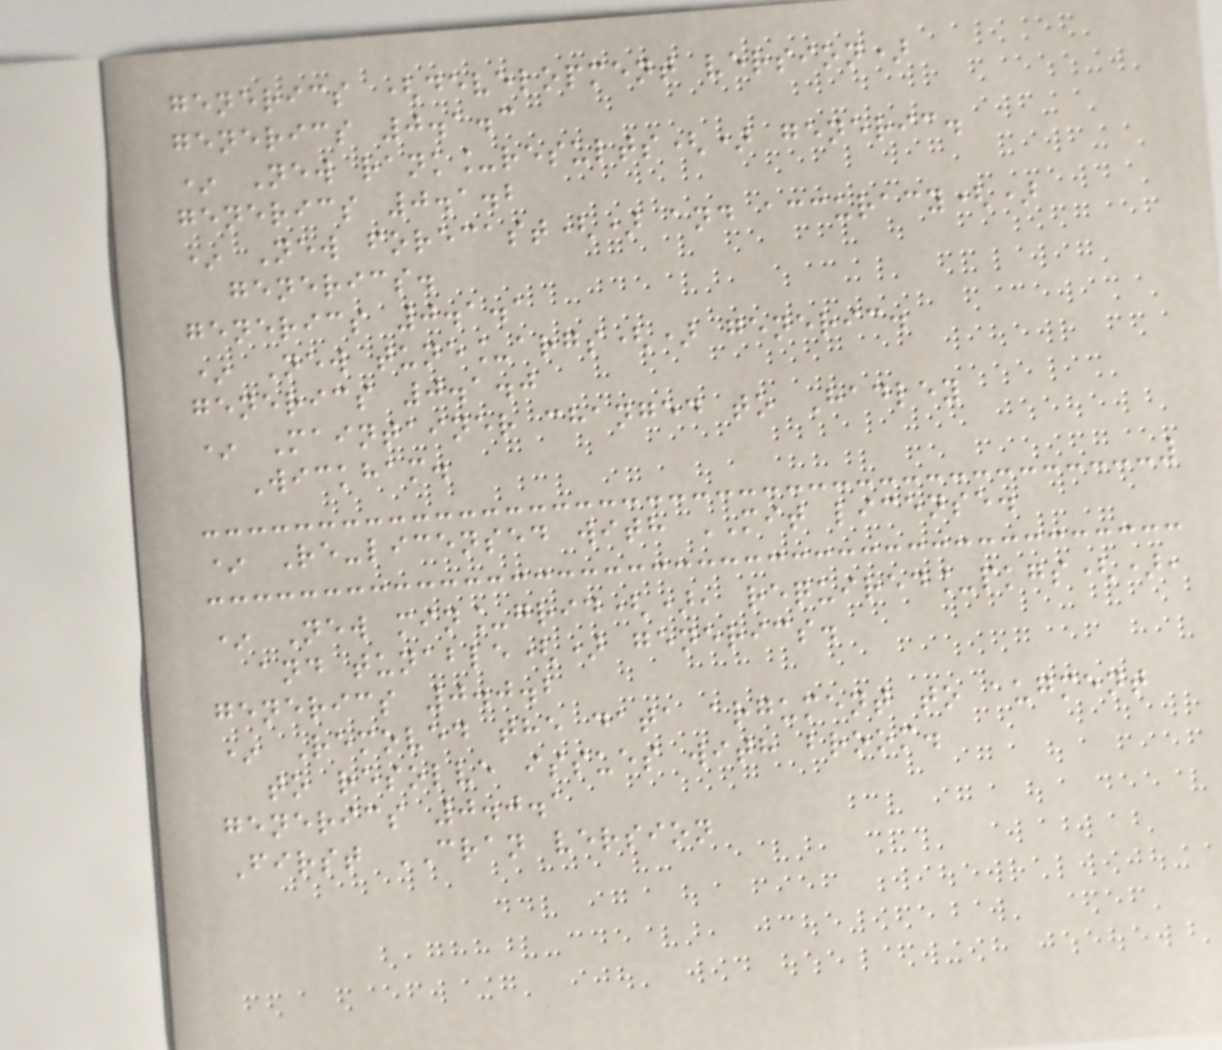generics (development version)
generics 0.1.3
* New rank_results() generic.
generics 0.1.2
* New forecast() and accuracy()
generics.
generics 0.1.1
* New tune_args() generic.
generics 0.1.0
* Maintainer changed to Hadley
Wickham.
* Re-licensed with MIT license.
* New min_grid(), required_pkgs(),
and tunable() generics.
generics 0.0.2
* Removed the data argument to augment
to resolve issues with broom.
generics 0.0.1
First CRAN version
